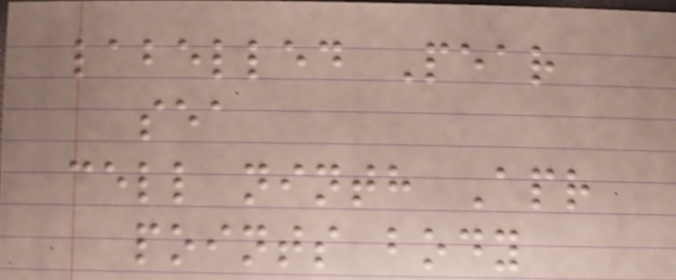labelled Pear
sea
cell ninth Apr
points body
